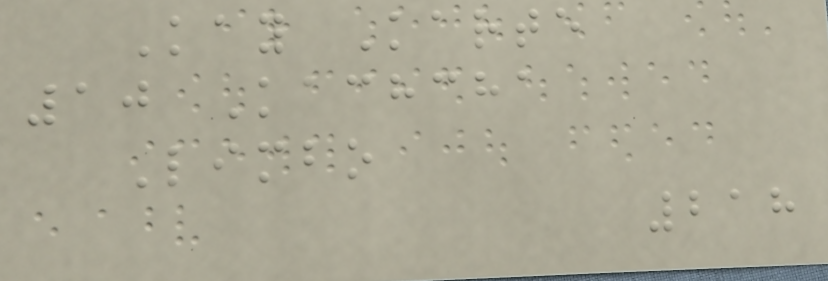Kay Karte
10 Kachcha
Limbo
218
